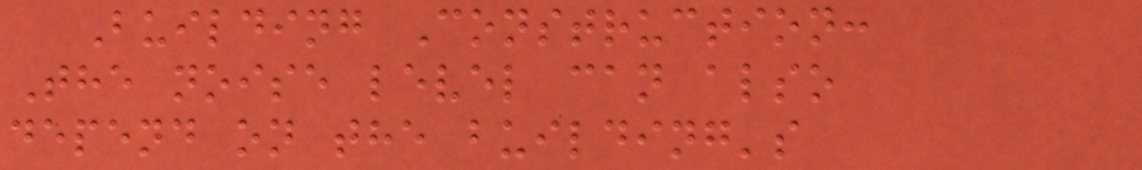Building Construction:
The noise level can also
depend on the building's
